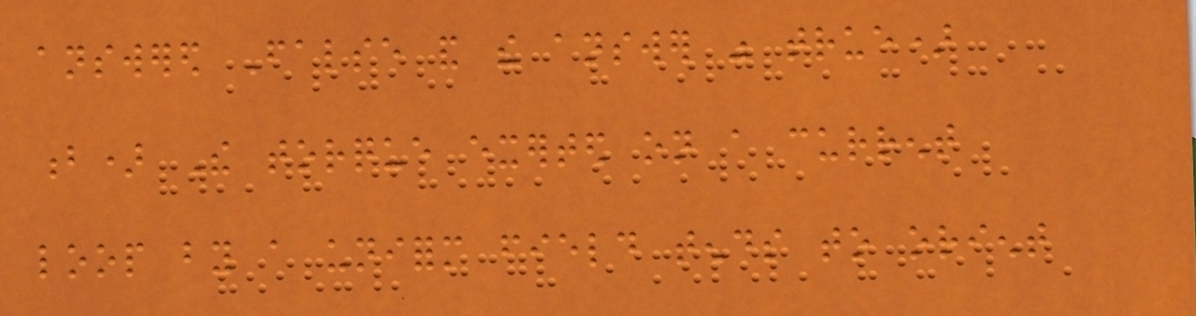answered False and the answer was true)
b) The torque exerted on a current
loop by a uniform field tends to orient
